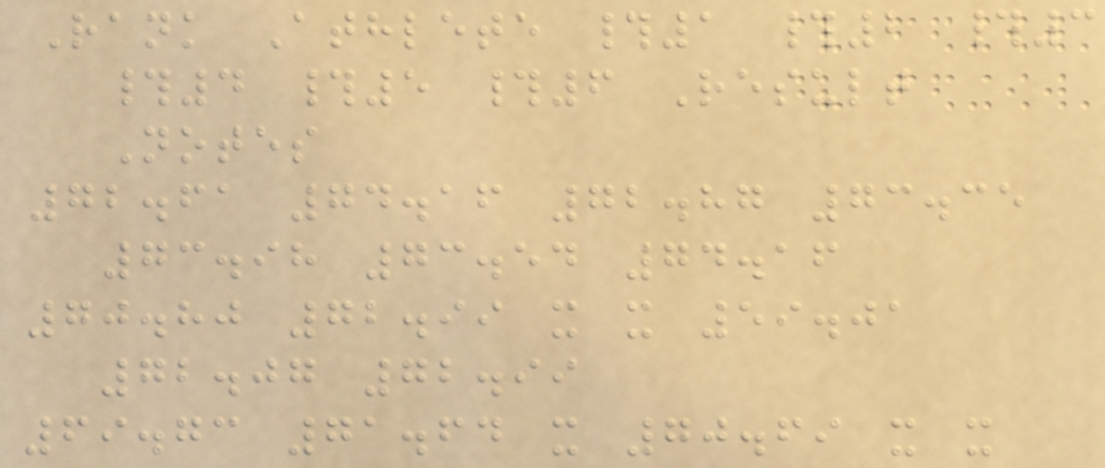Rank Athlete #1 #2 #3
#4 #5 #6 Result
Notes
72.61 74.16 72.87 73.35
73.98 73.54 74.16
70.80 72.99 x x 59.01
72.07 72.99
69.73 71.64 x 70.69 x x
